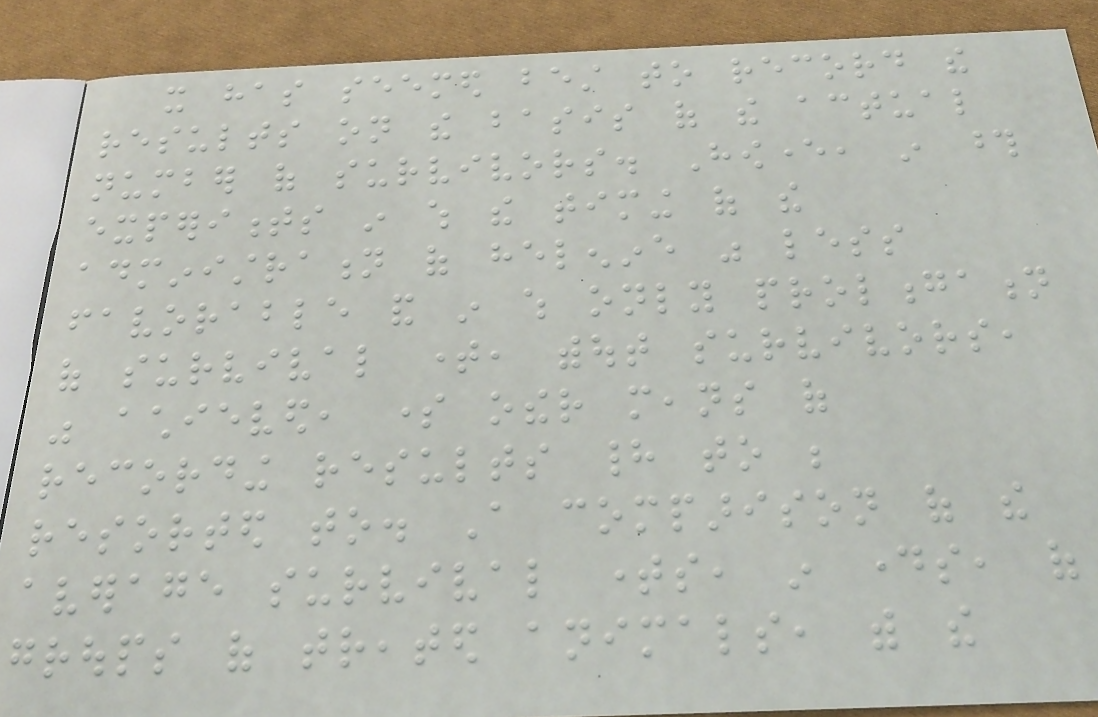it has seemed best to record the
results on the basis of the actual
number of survivors. However, in those
experiments in which the timing of the
administration of helenine was less
favorable and in which only prolongation
of survival time, without survivors,
was achieved, some other means of
recording results had to be
resorted to. A comparison of the
average survival times, in days, of
groups of treated animals, with the
